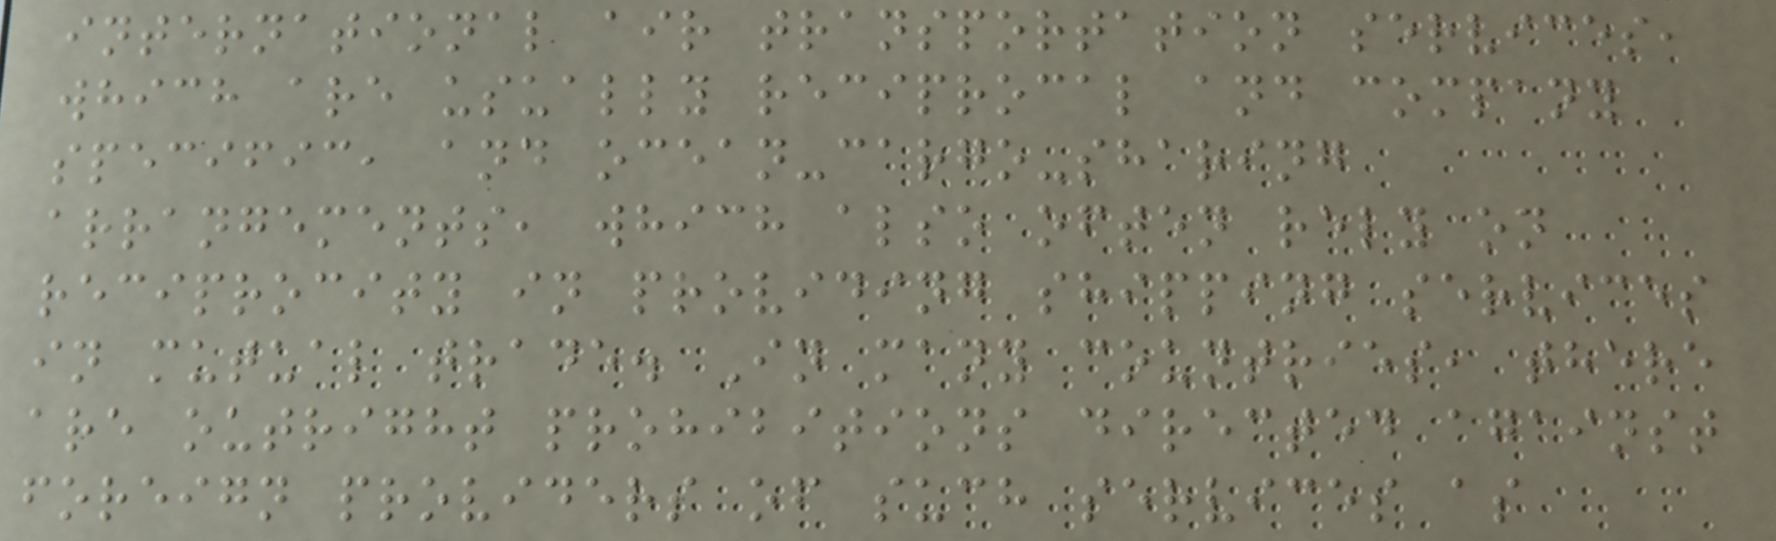international air transportation services,
which are usually reciprocal and company
specific, and ocean-cargo-sharing
arrangements, which also often rely on
reciprocity in providing shipping services
in mutual trade. In many countries, there
are outright prohibitions directed against
foreign providers of such services as
